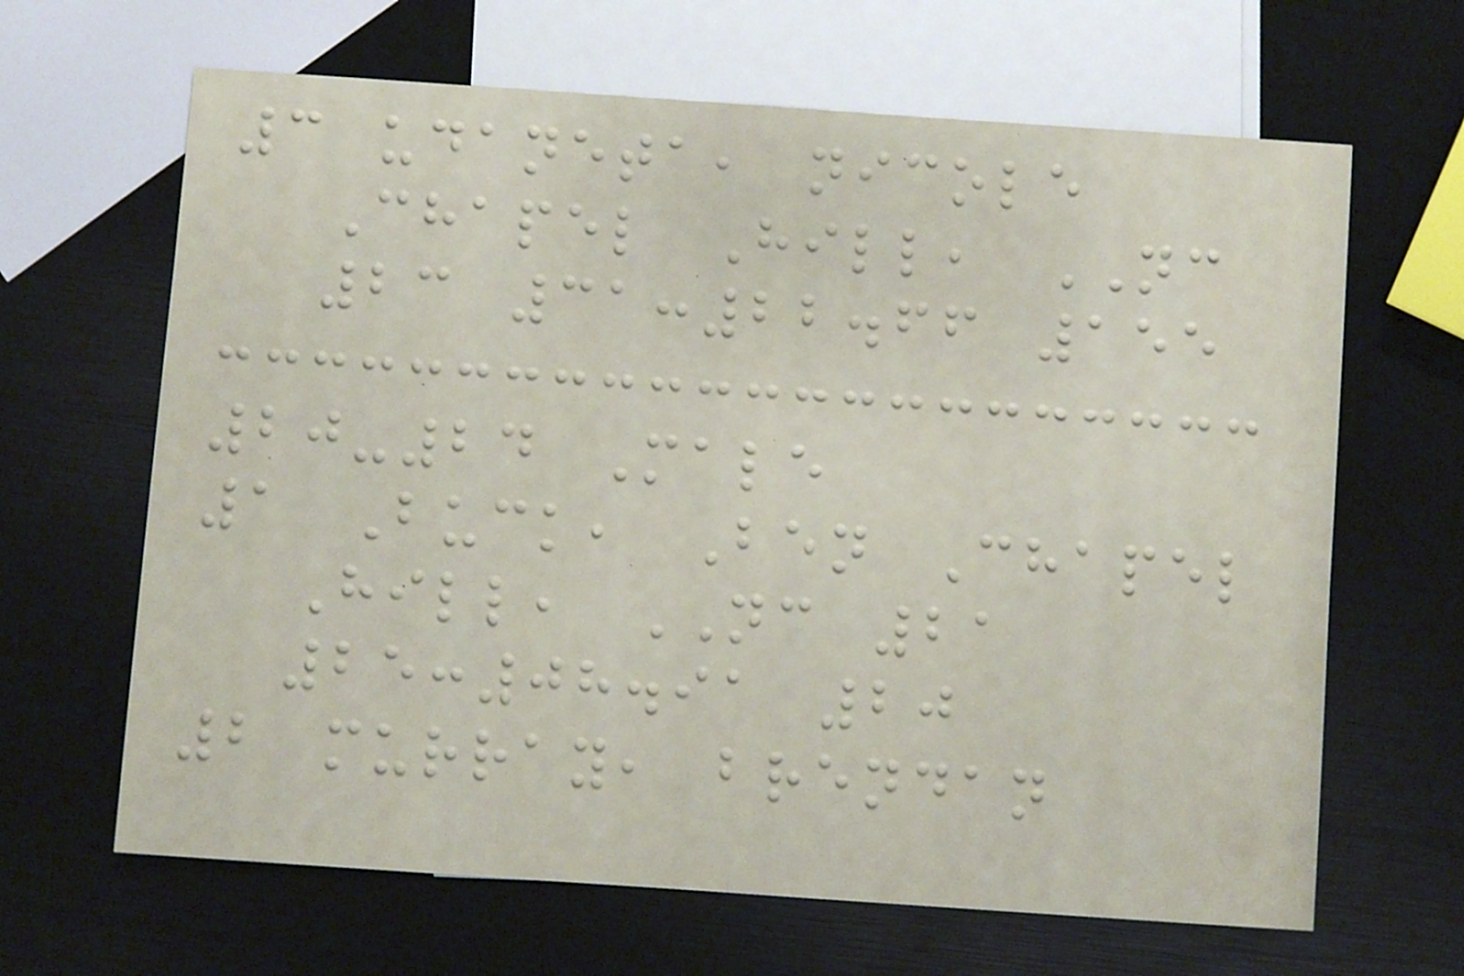3 udaneta, nicole
Chapel Hill, NC
23 31:22.66 155
20-24 Male
1 Buck, Ben Chapel
Hill, NC 21
25:08.91 20
2 murray, brendan
